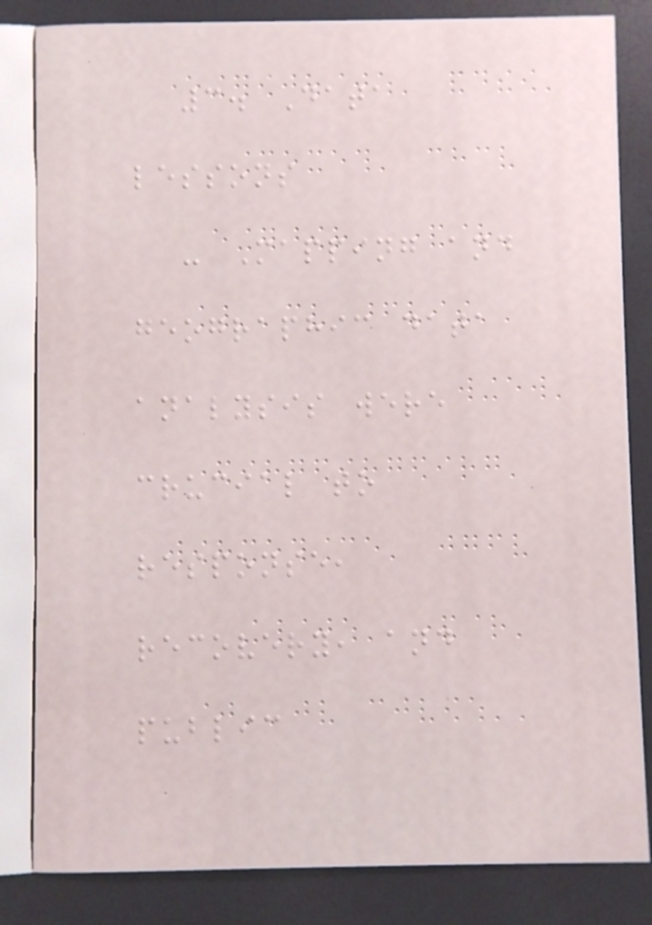3. Data
lessons
- Mapping and
geographic data
analysis were
crucial to
response,
recovery, and
public
